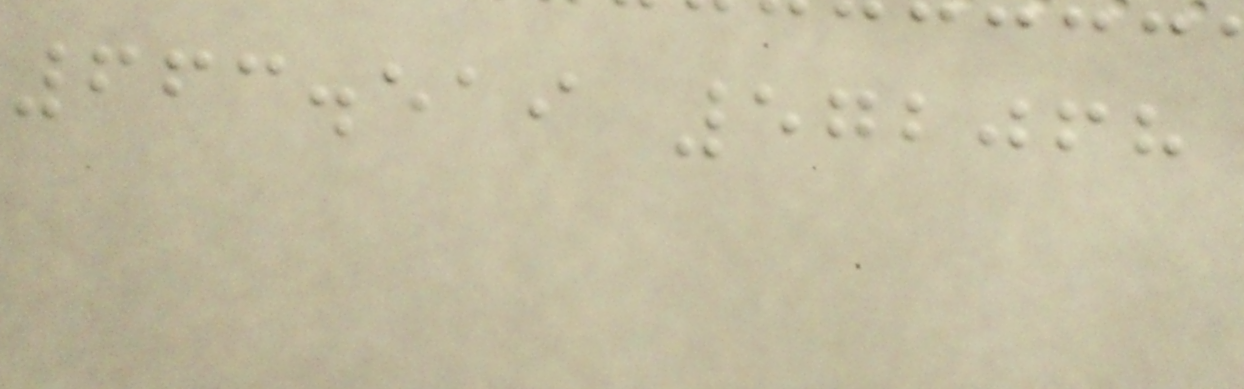663.519 572068
